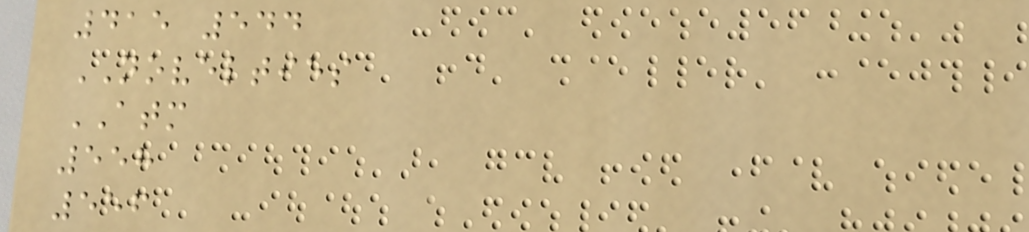415 544
NOVELTIES
ATM
558
556
